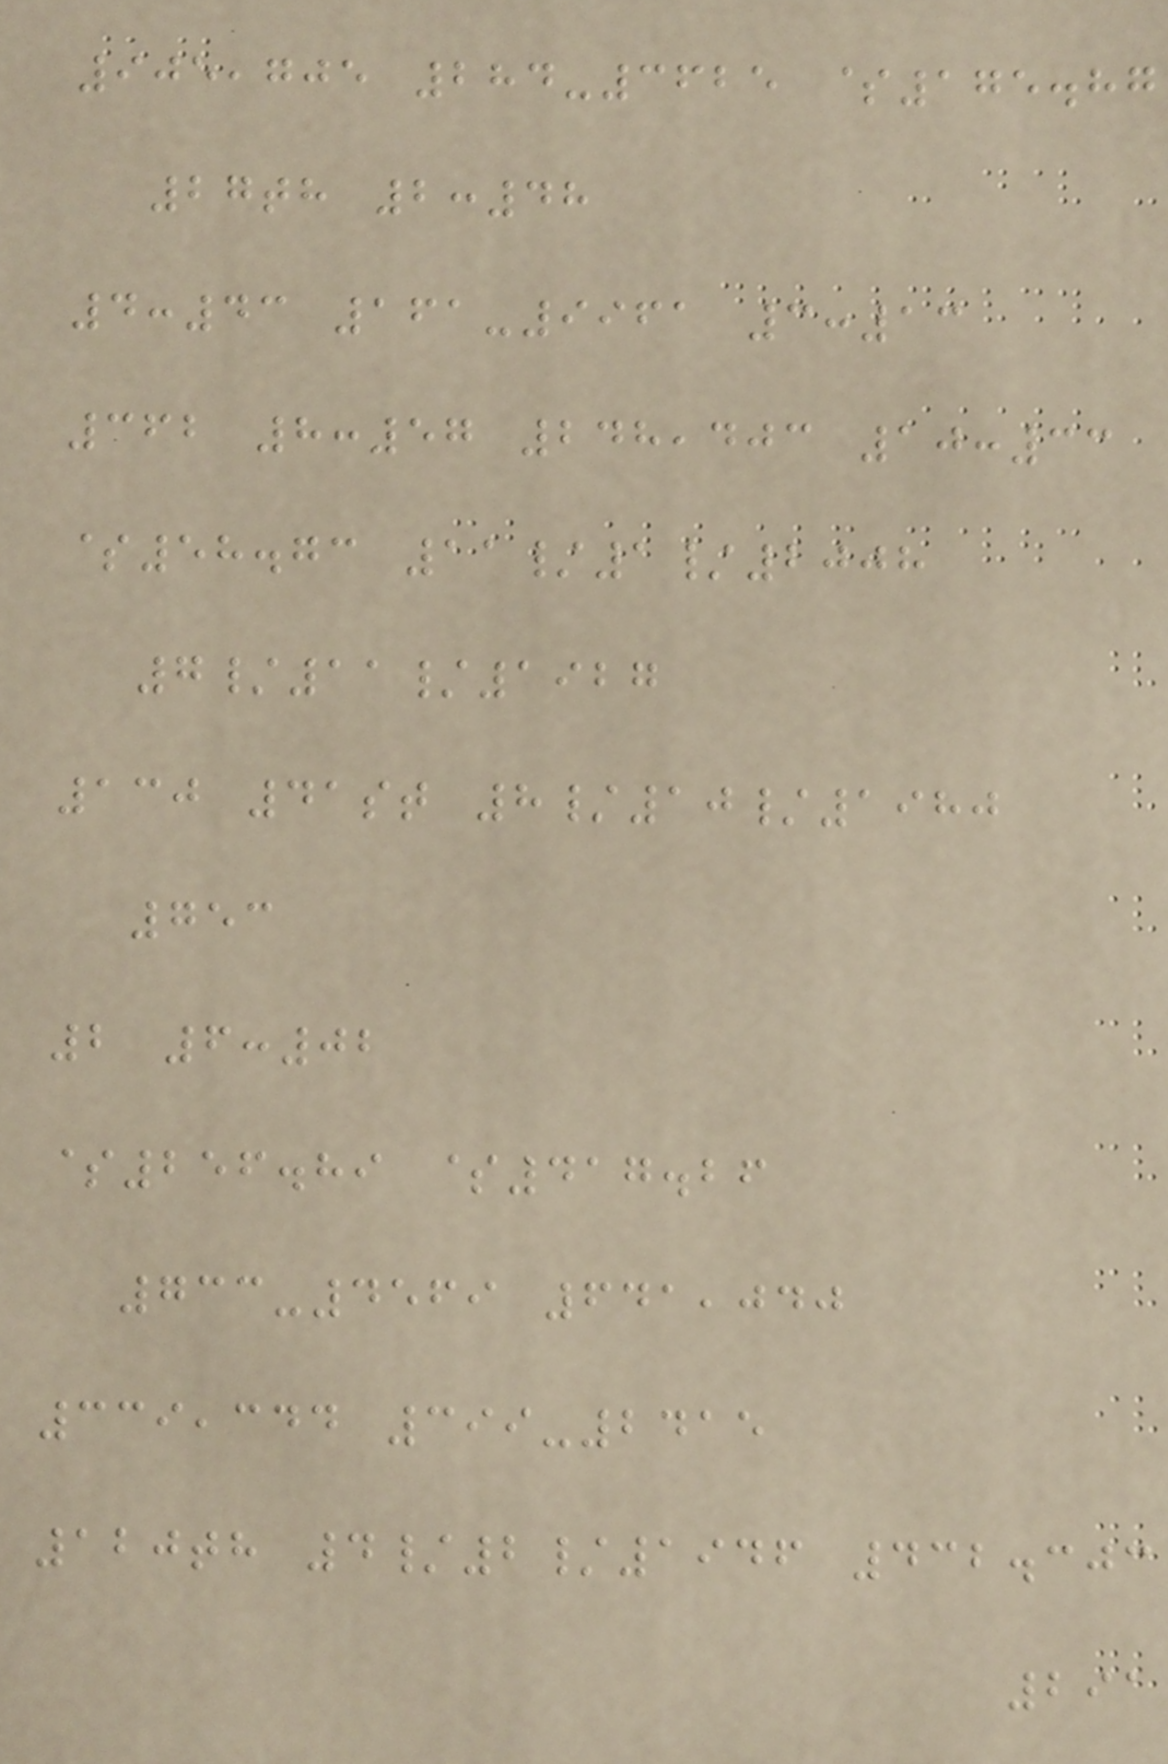905,705 284-3625 $175.87
27th 2:48
4:43 161-9961 3:13
362 8:57 248,403 10:33
$58.73 11/1/2008
7/11/1927
130 41st 8/10/1980
753
2 6:02
$256.89 $417.26
733-4569 641,040
339,344 399-2415
120th 4/2/1946 432.303
291
